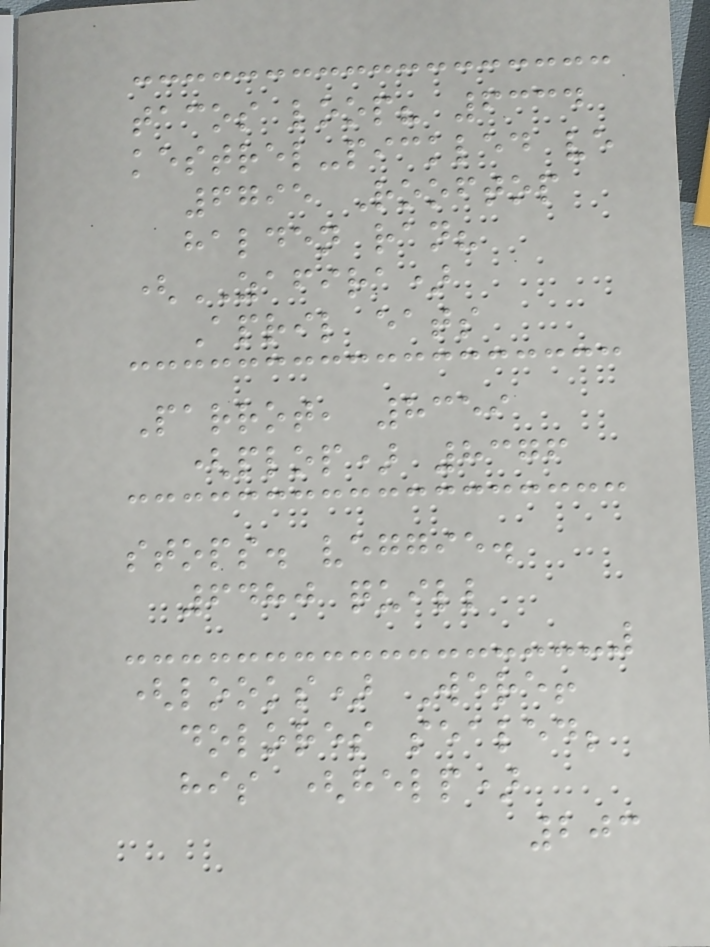tacos loop? 6334
kestrel-pickled ve
6795 Rooftop
halden ran?
(ZAFIRA)
April eats
Parrot, 8359
(plop) 8376
stops. veggie.
6480 quill
(looks) Were!
dolores sealed;
his (help)
203
